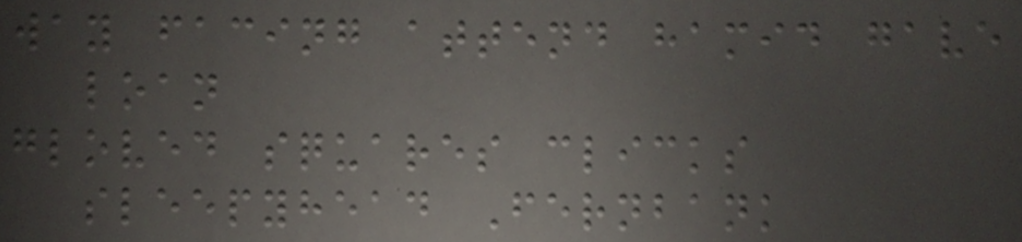way facing attend hamid gave
loan
gloved squares clicks
sleepyhead Fernbank
